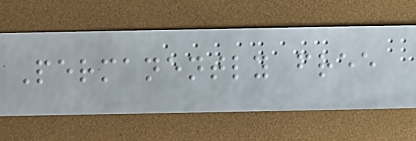Permanently free
